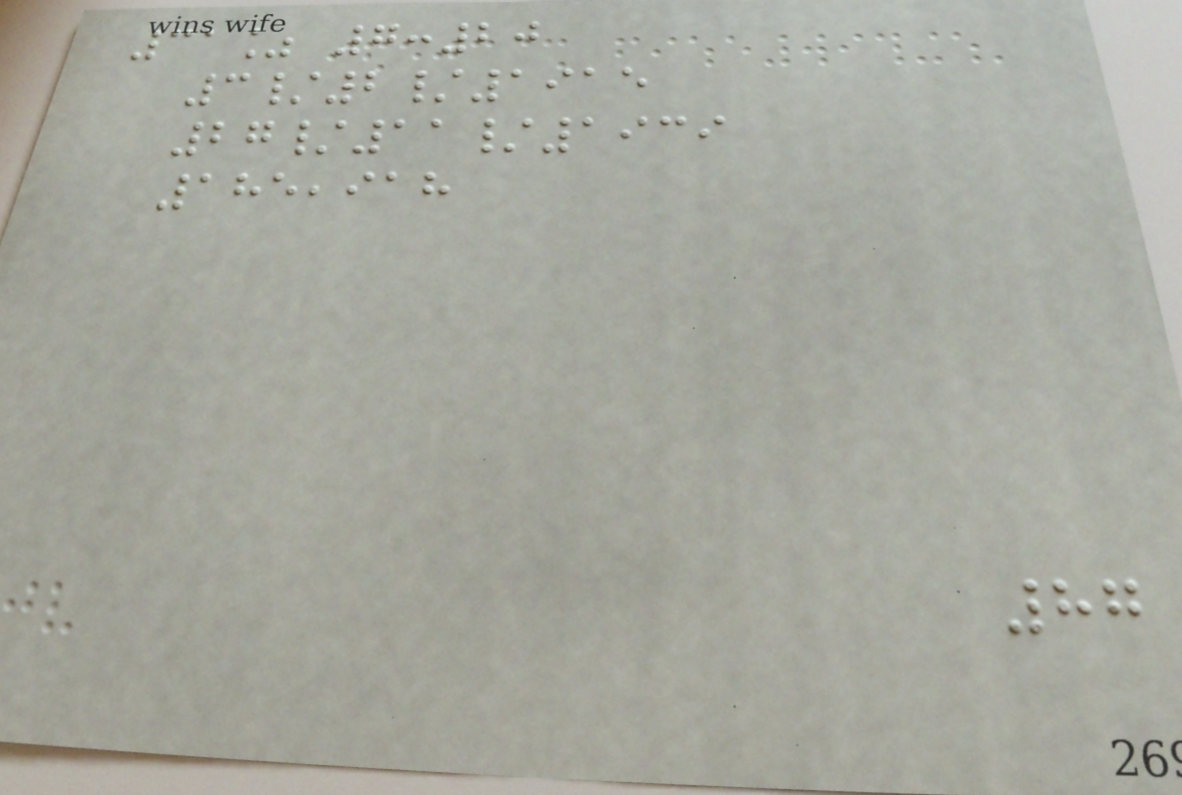31% 7:20
3/2/1915
27/11/1939
185,918
87
